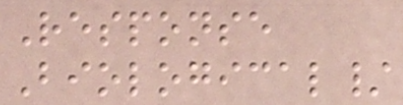Response
Biological/
